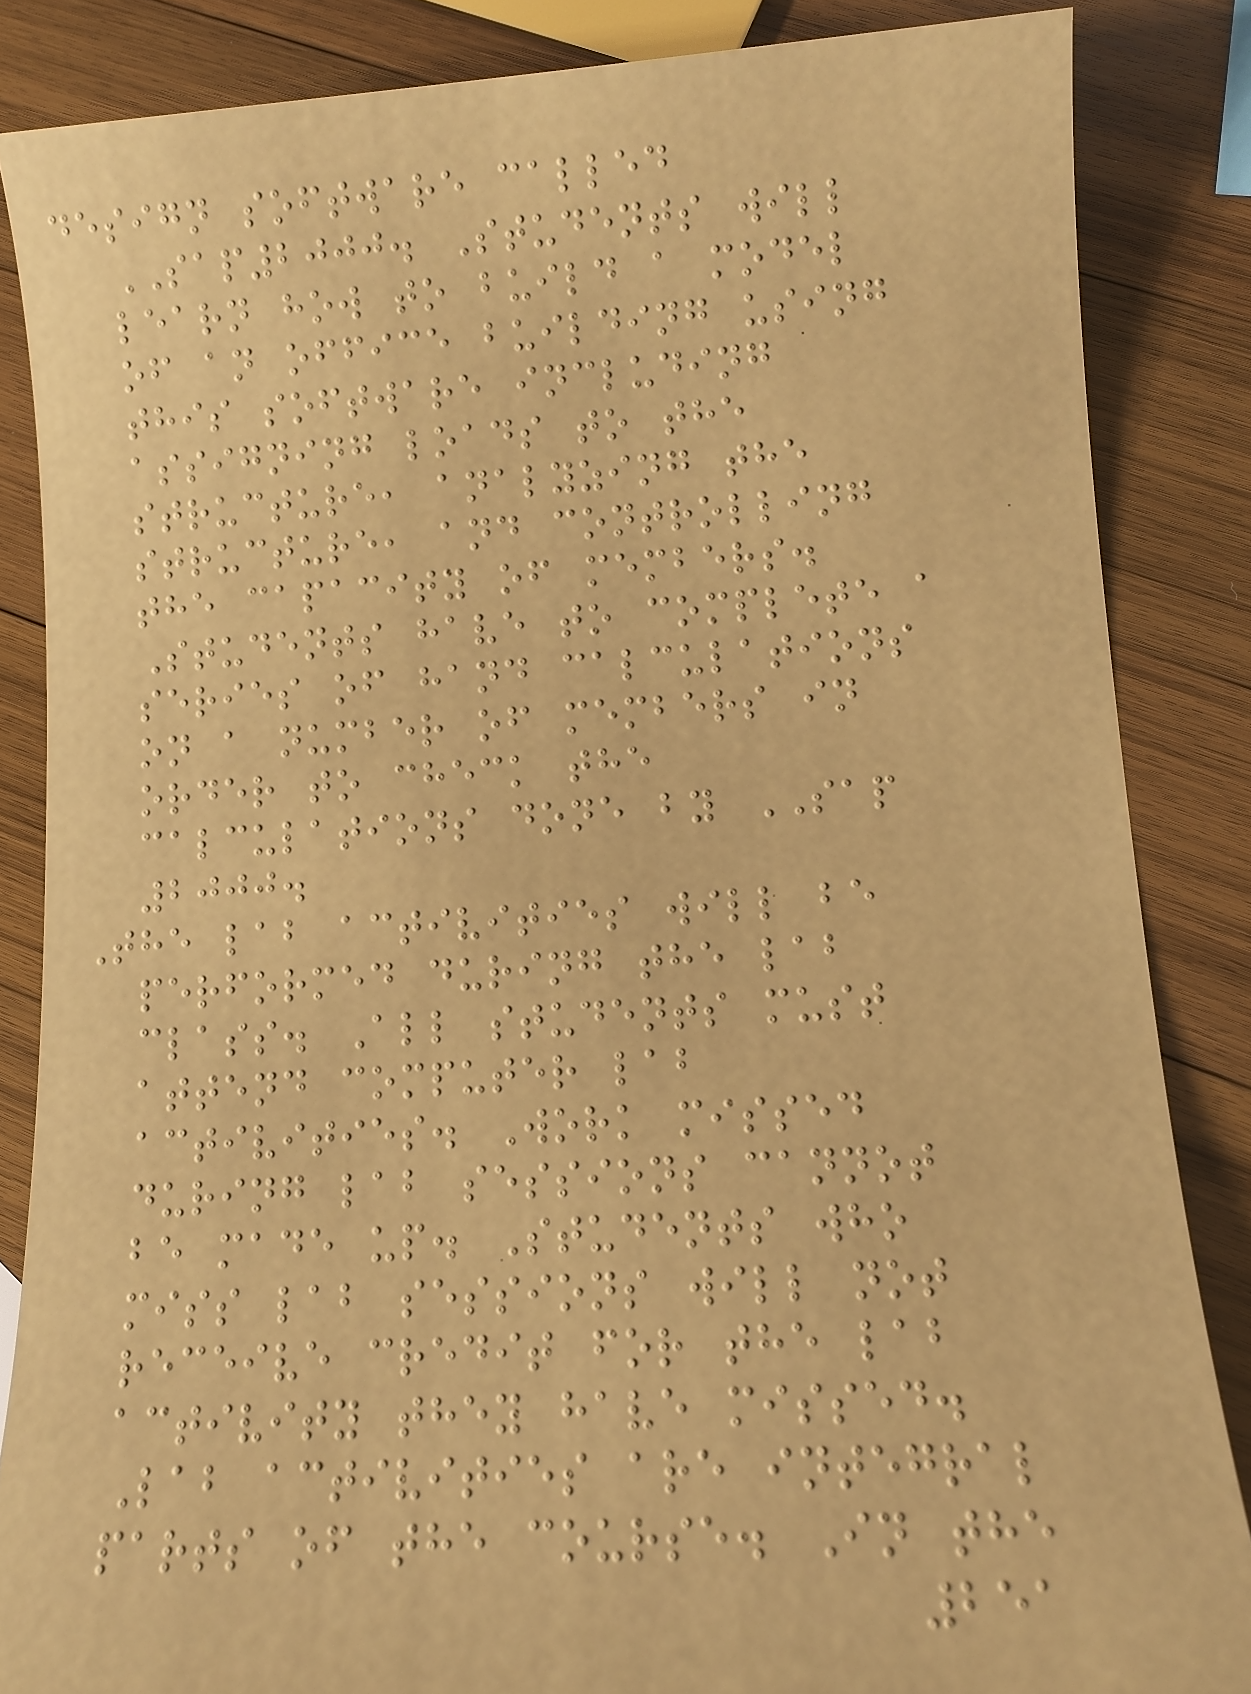design software called
SAP2000. Students will
learn how to build a model
of an office building using
this software including
assigning loads to the
structure, analyzing the
structure, and controlling
the capacity of members.
Students have to complete a
series of hand calculations
on a number of members in
order to check the
calculations done by SAP
2000.
The lab activities will be
performed during the lab
class. All students must
attend computer lab
activities. Work missed
during lab sessions cannot
be made up. Students who
miss lab sessions will not
receive credit for the lab
activity they have missed.
Lab activities are integral
parts of the course. In the
251
